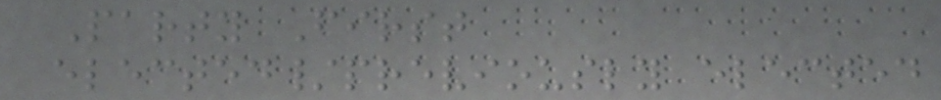Party First
elected/previously elected
